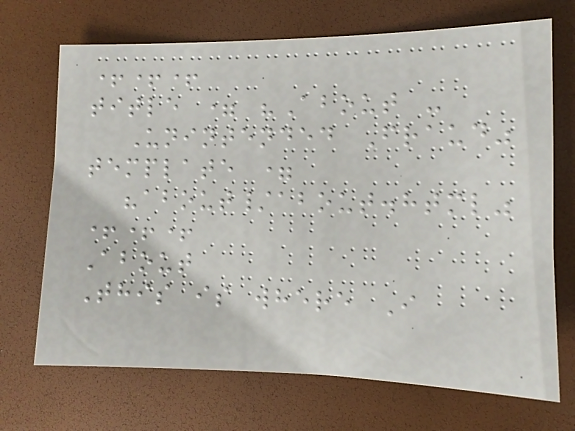+++
title = "About -
Unintended Fraud"
template =
"about/about.html"
+++
About
This is where I
